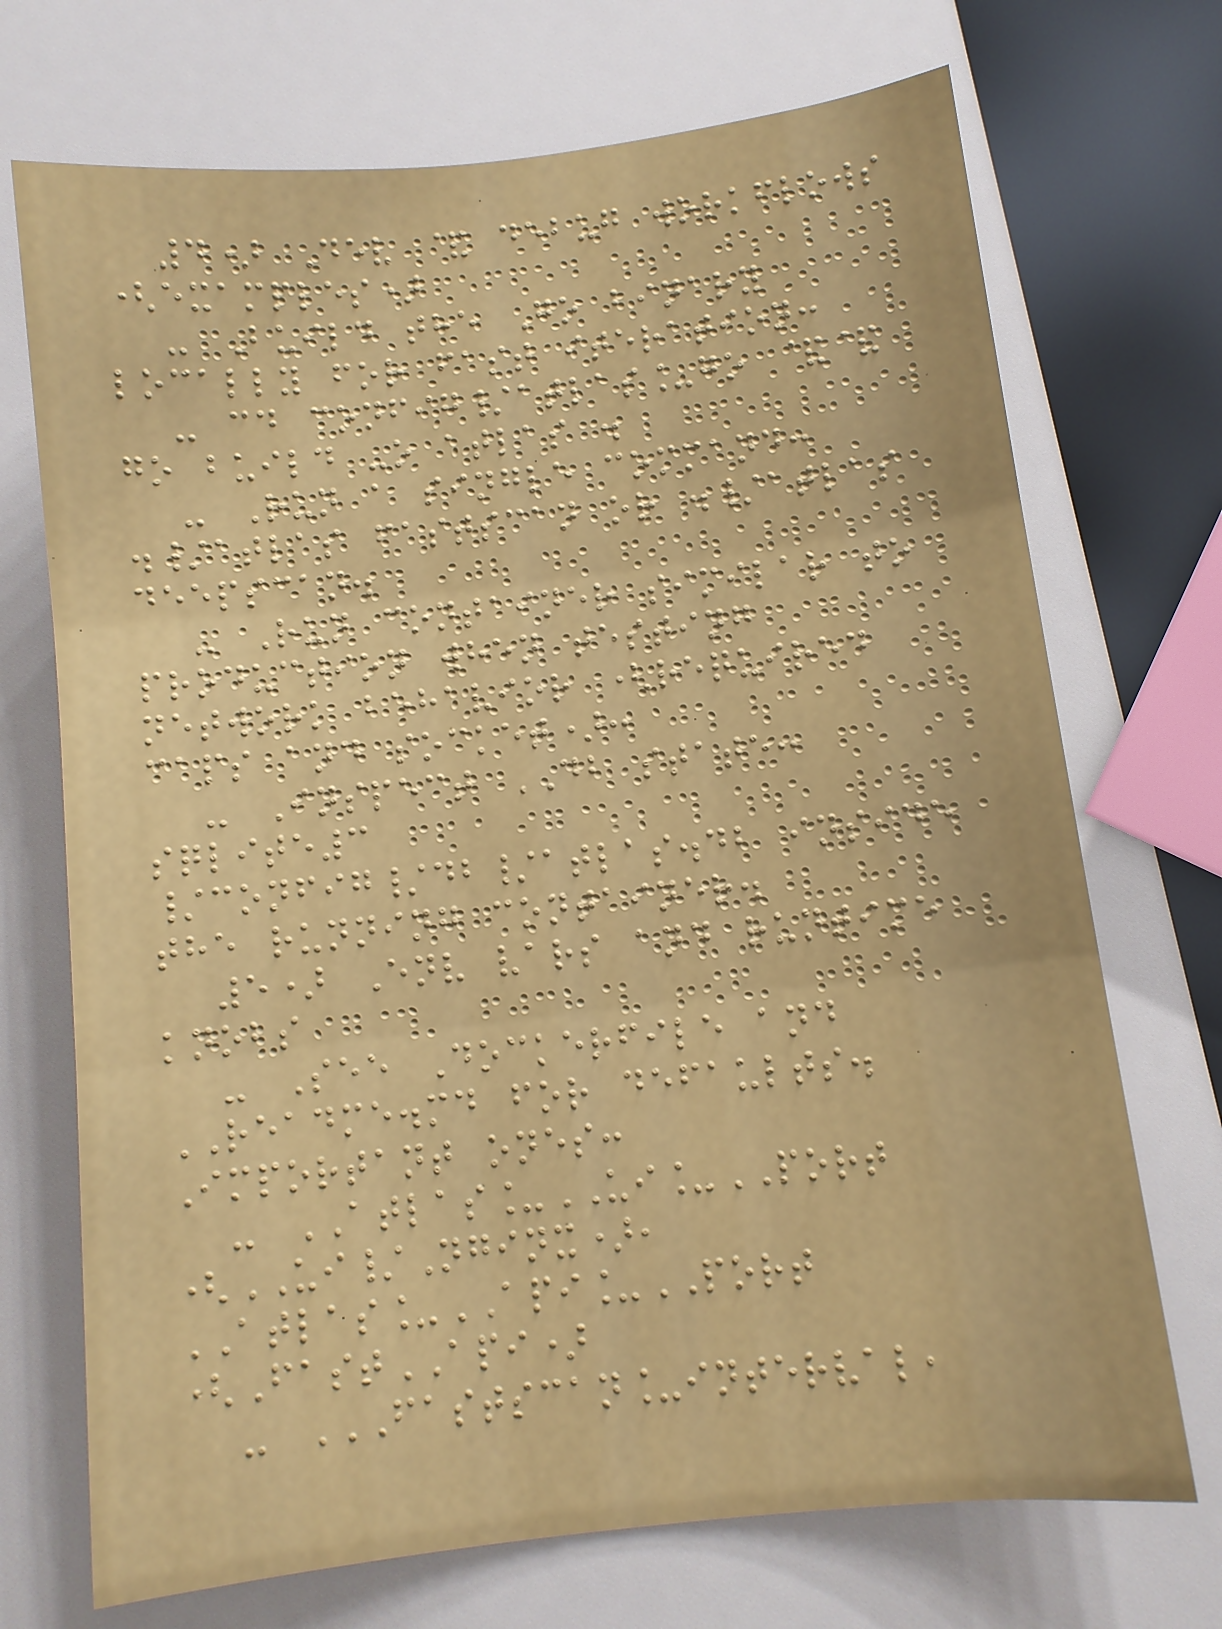4) Dev & debug workflows
(examples)
- Build the Go binary
locally for fast iteration:
- cd config/atlas_go &&
go build -o atlas .
- Run a single command:
./atlas fastscan or ./atlas
deepscan.
- Run container similar to
production when testing
network behavior (required
caps and socket):
- Inspect DB state:
sqlite3
/config/db/atlas.db inside
the running container.
5) Env vars and runtime
knobs
- See Dockerfile and
README.md for defaults.
Important ones:
- ATLAS_UI_PORT
(UI/Nginx),
ATLAS_API_PORT
(FastAPI)
- FASTSCAN_INTERVAL,
